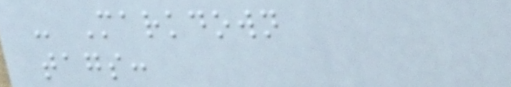- Markdown
tags:
